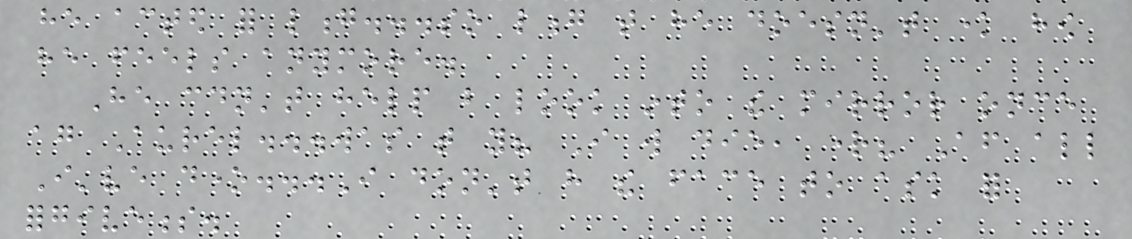he acted for long...so long that he doesn't know how
he feels anymore.
He couldn't help but look into the mirror once
again Aurel...was that you? I will die, right? After all
I've done...I don't have the face to ask for
forgiveness.
